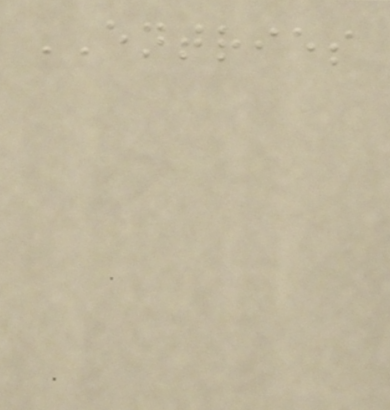ENTRIES
